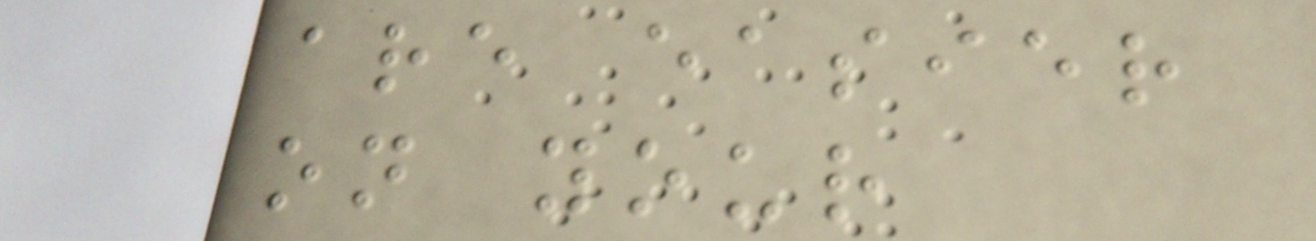are easier
on your
